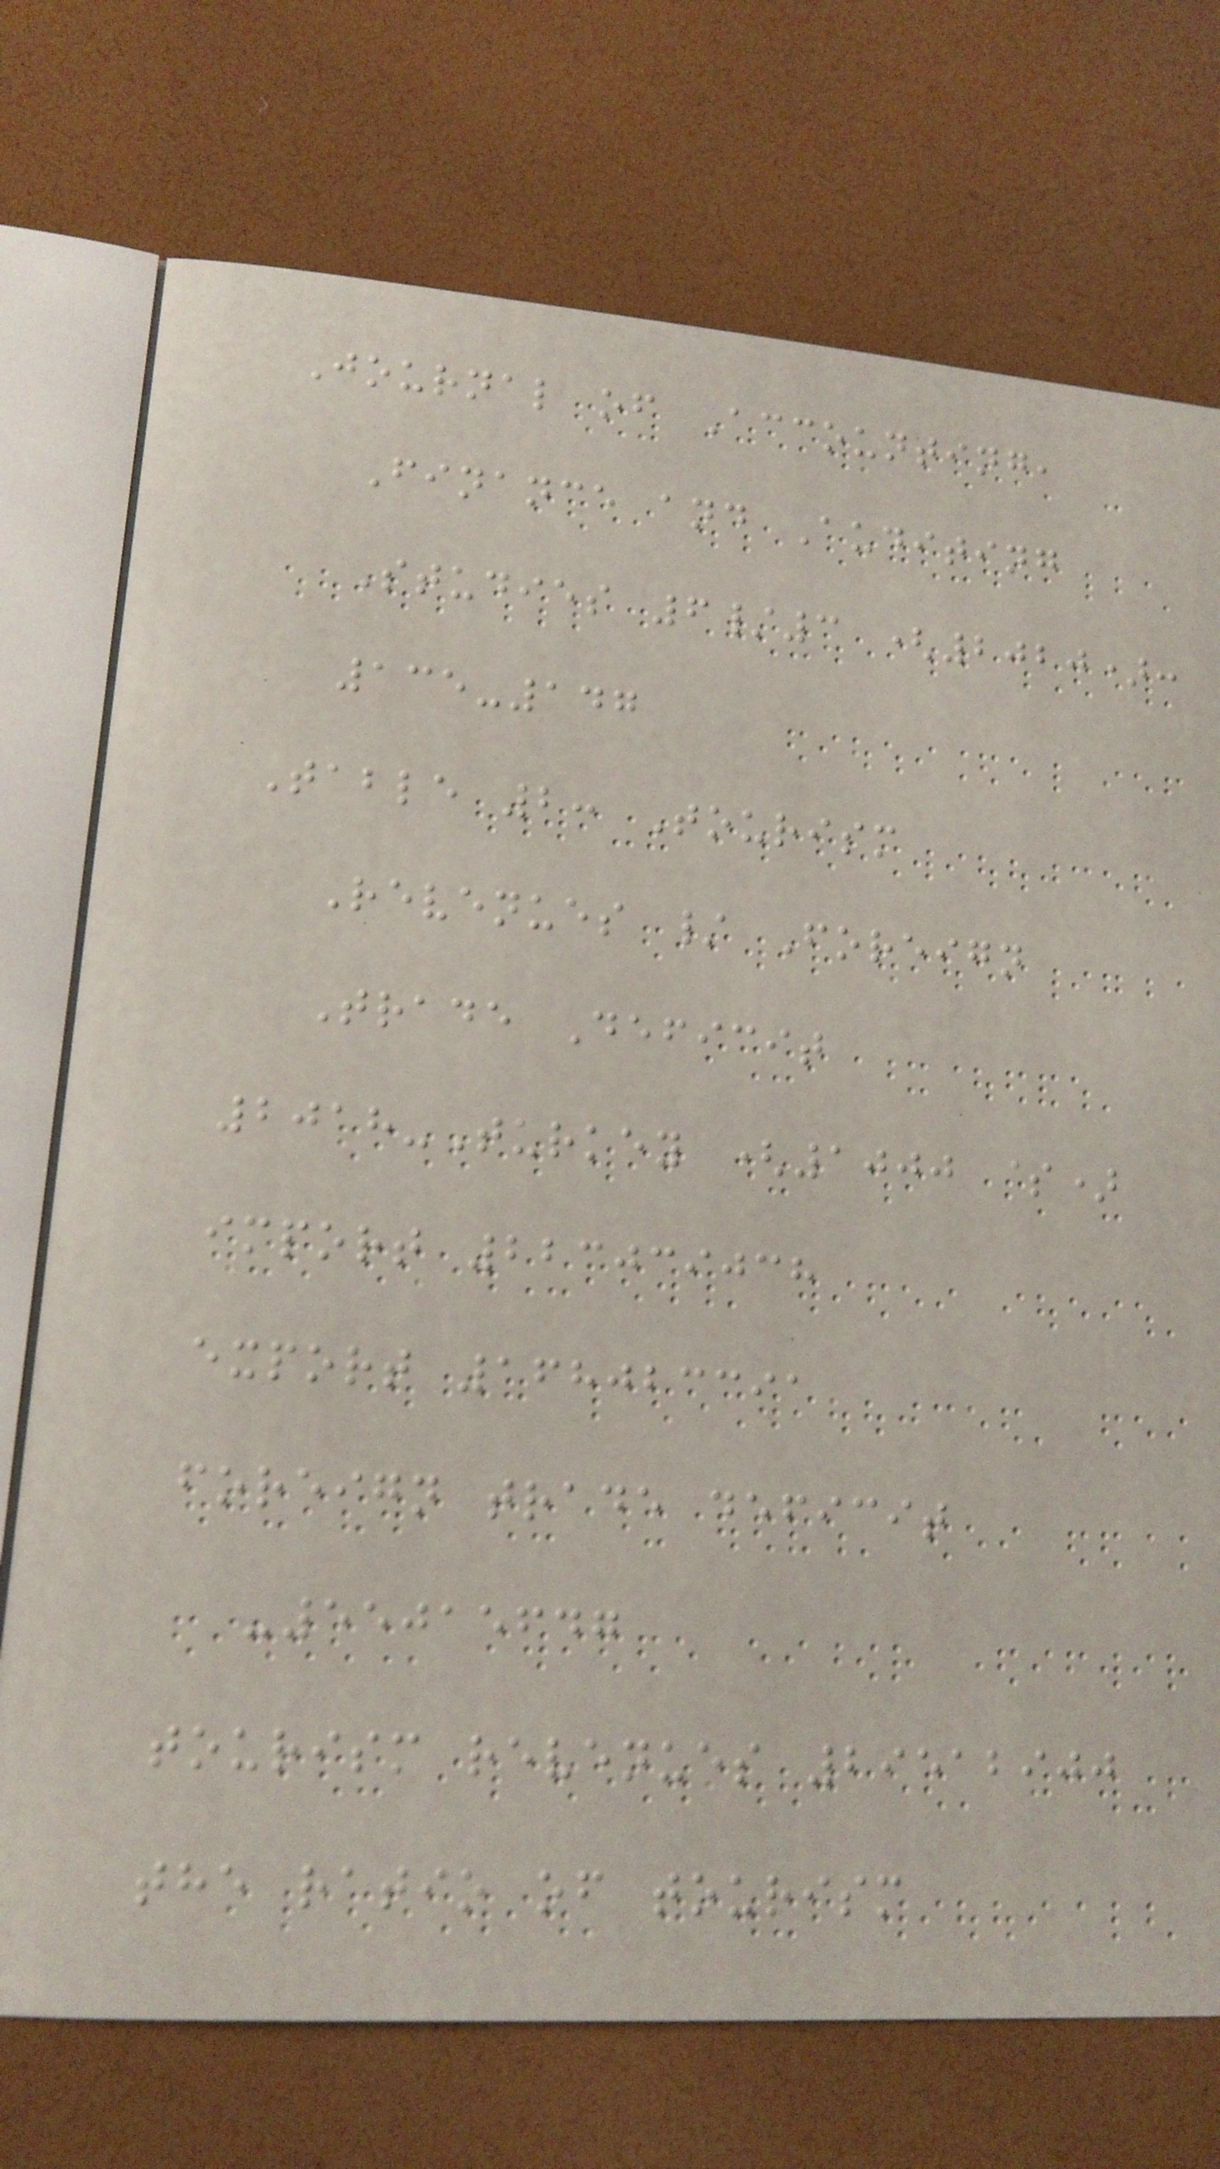Journal of Accounting,
Finance and Auditing
Studies 6/3 (2020):
135-147
Table 2: Tourism
Revenues / Foreign
Trade Deficit
2018-Turkey (1000 $)
import 223039038
export 168023391
foreign trade deficit
-55015647
tourism revenues 29512900
the ratio of tourism
